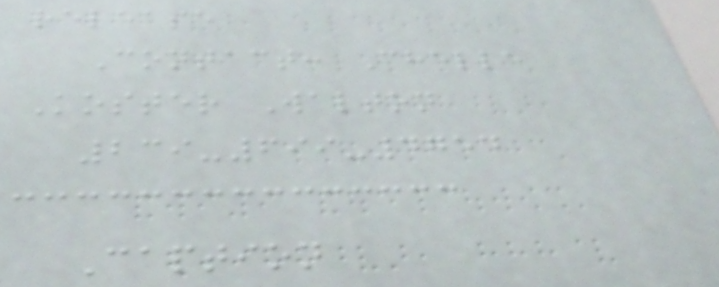release
Contact: Chelle
Koster Walton
239-699-4754
Caption
